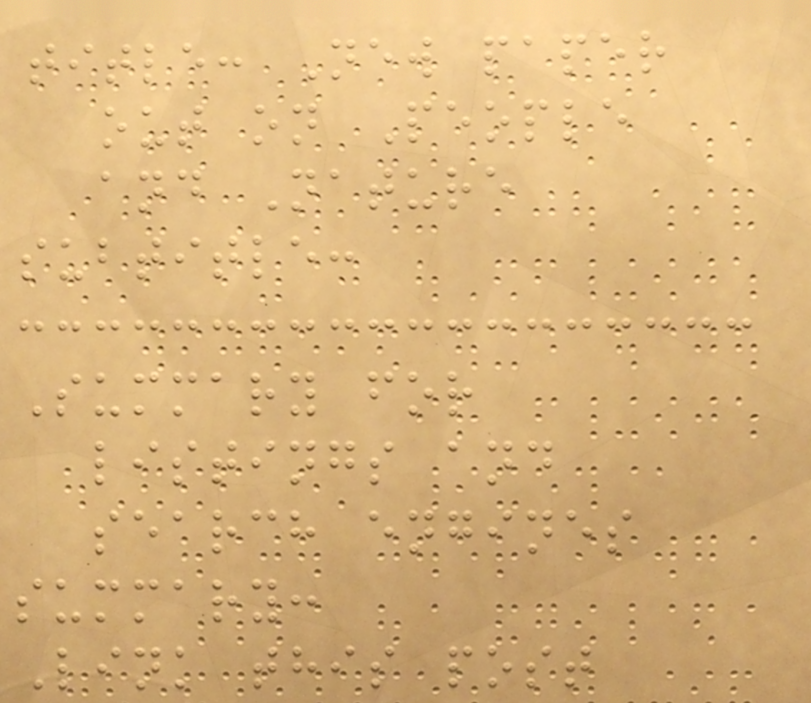title: New paper
out on People
and Nature
subtitle:
Summary for
listings and
search engines
summary:
Link this post
